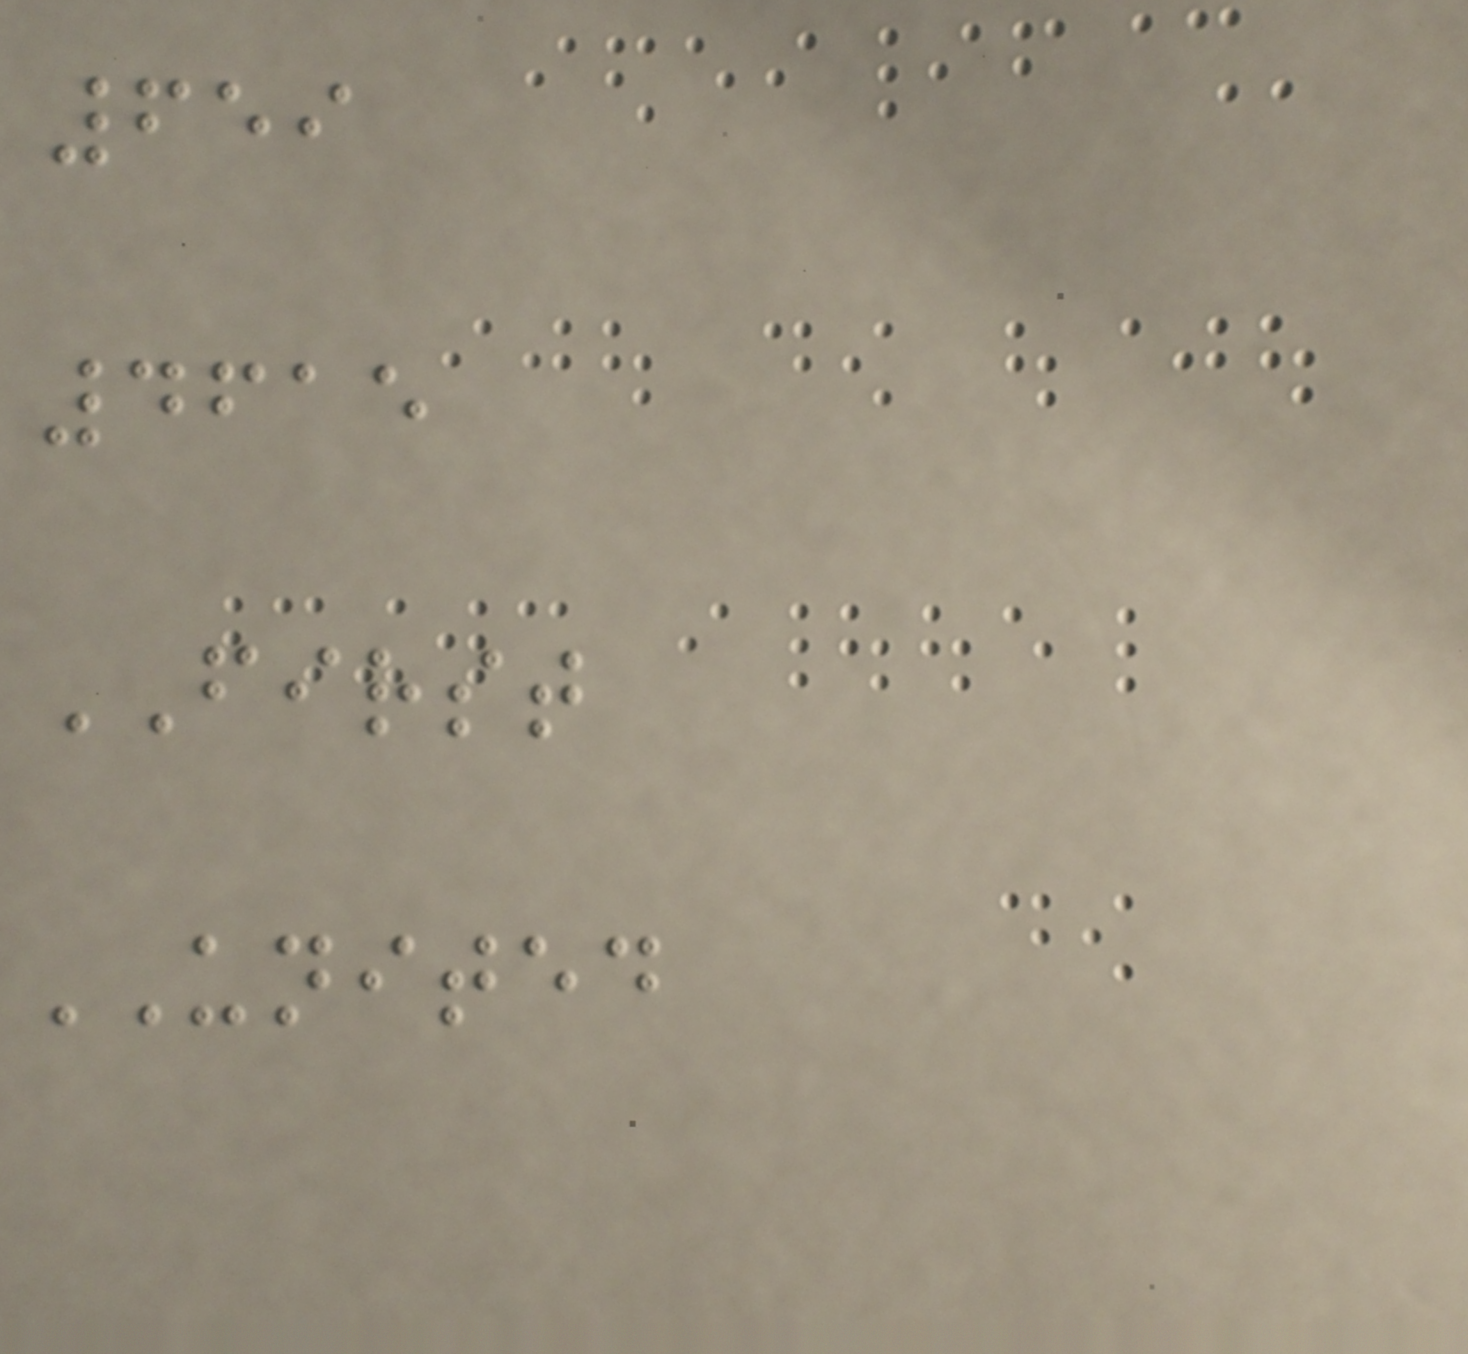659
4615
FIRST
UNITED
